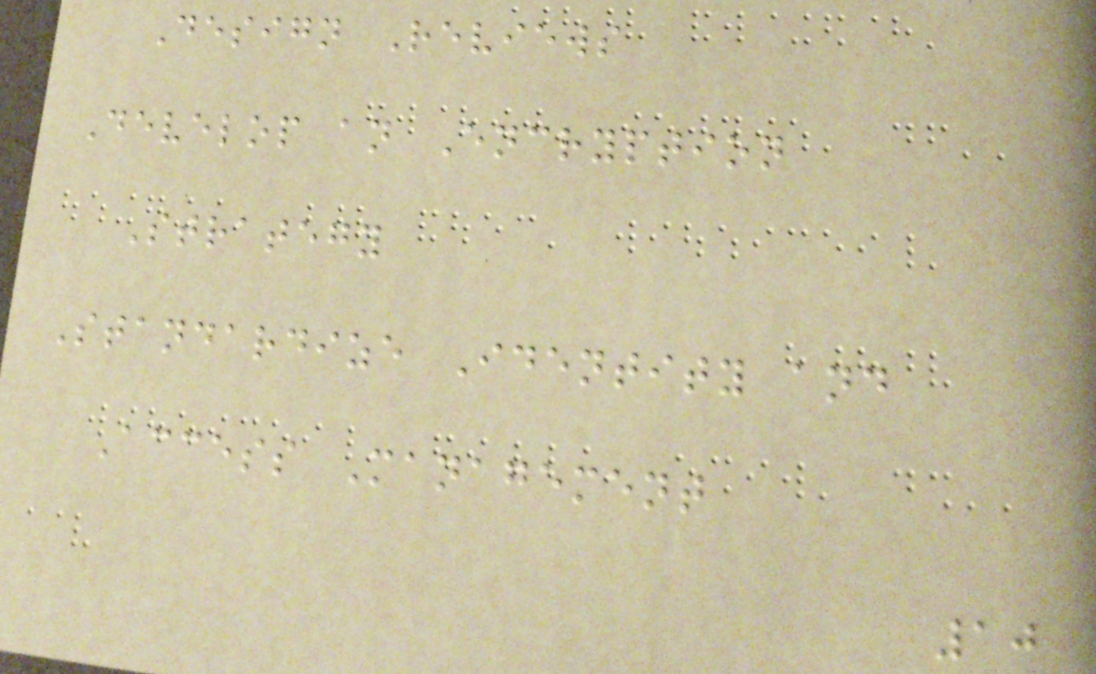Design Reviews
Develop an Encryption
Strategy
Standardize Identity and
Access Management
10
